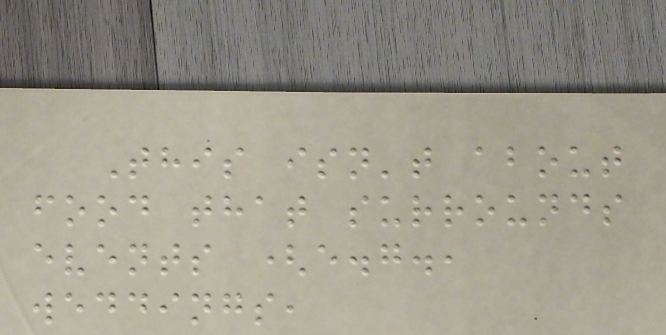This isn't about
food that surrounds
events (e.g.,
weddings,
